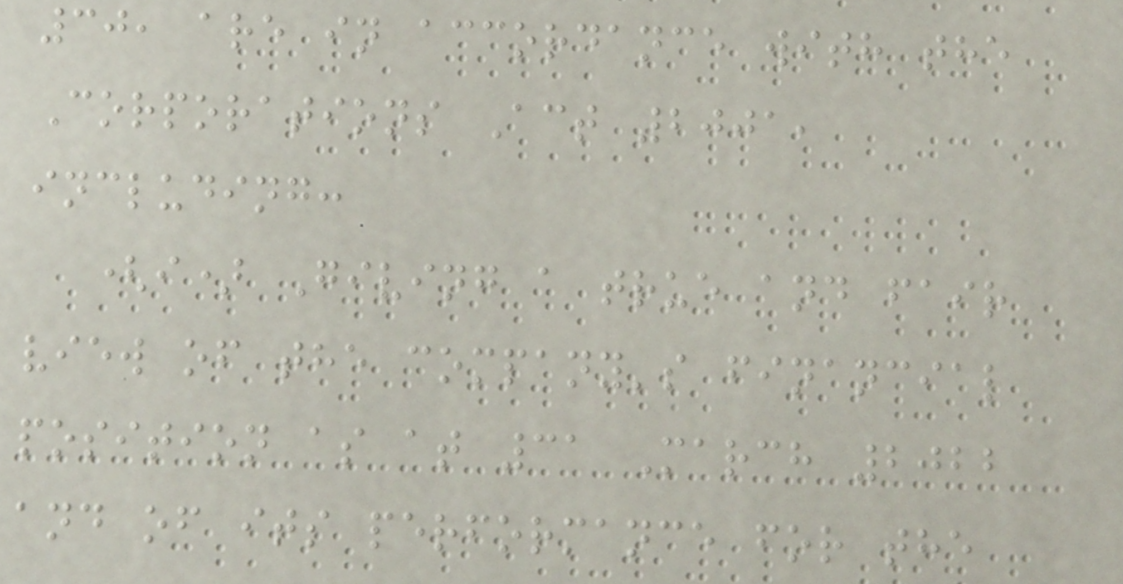30, are in accordance with the
Corporations Act 2001,
including:
(i) Giving a true and fair
view of the company's financial
position as at 31 March 2022
and of its performance for the
